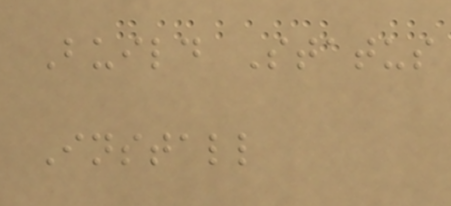Build Status
Install
